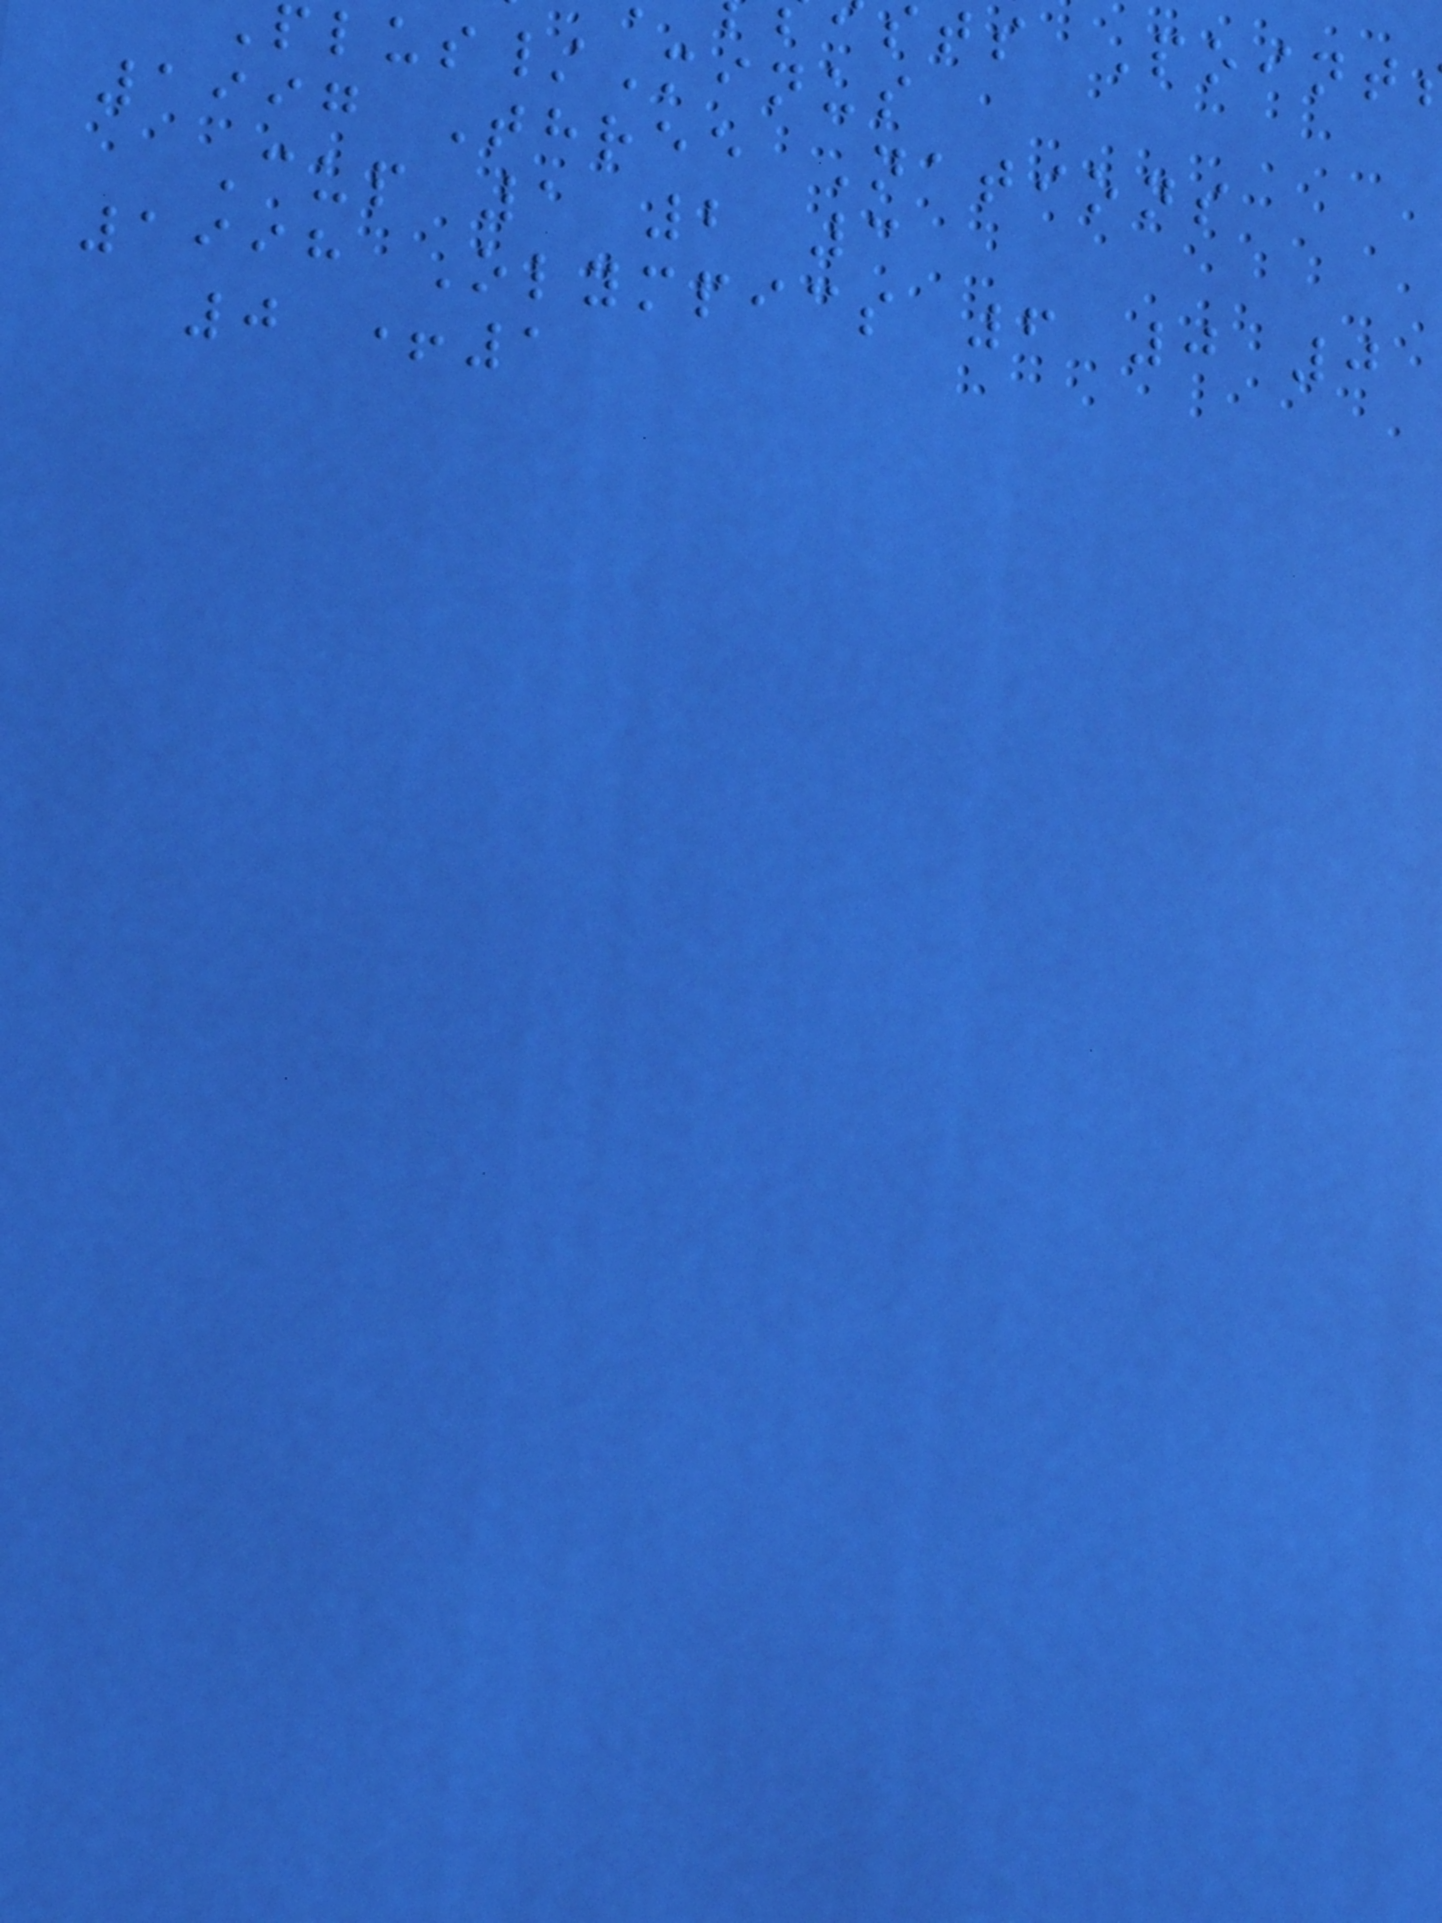sts Point
lus/Minus
1997 Three Nations
Cup 1 2 3
1998 Olympics 6 0 0
0 +1
